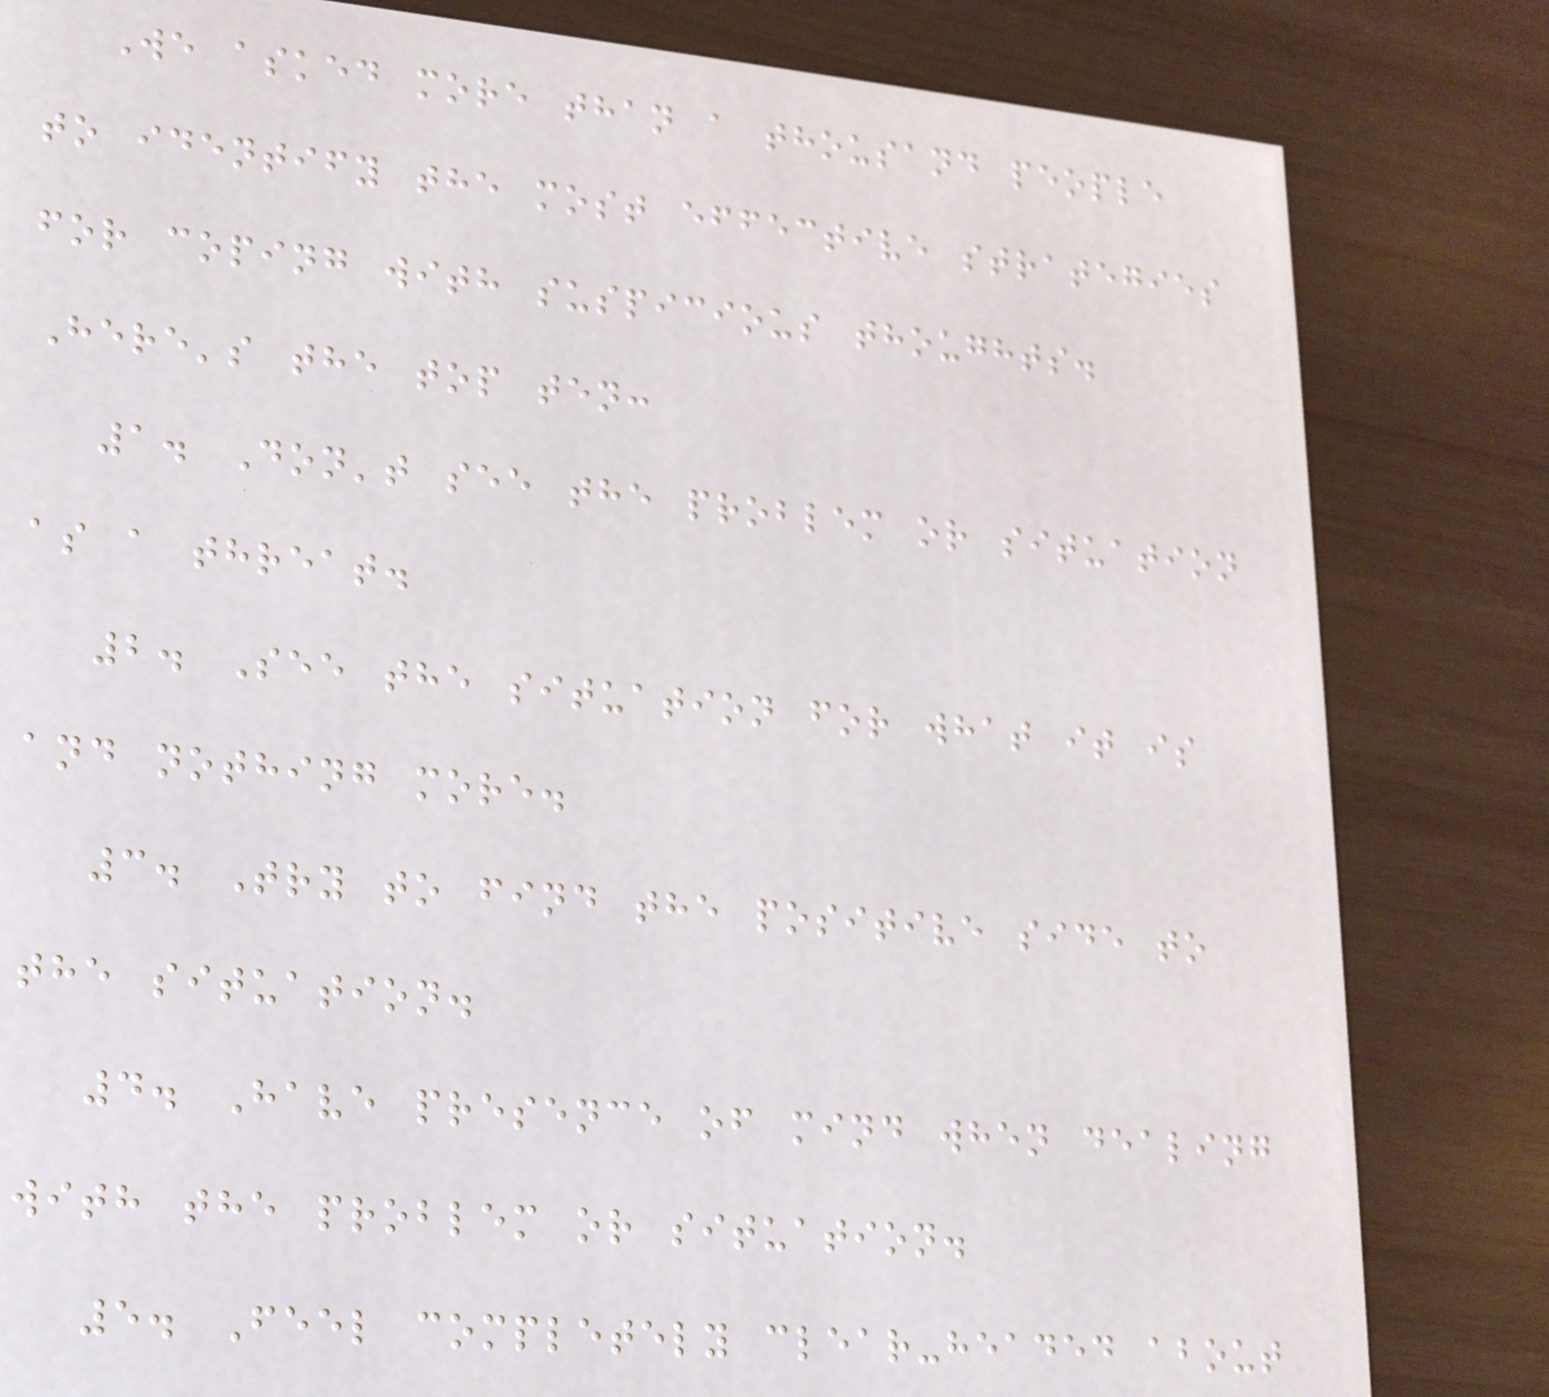We asked more than a thousand people
to identify the most effective strategies
for coping with suspicious thoughts.
Here's the top ten:
1. Don't see the problem or situation
as a threat.
2. See the situation for what it is
and nothing more.
3. Try to find the positive side to
the situation.
4. Have presence of mind when dealing
with the problem or situation.
5. Feel completely clear-headed about
